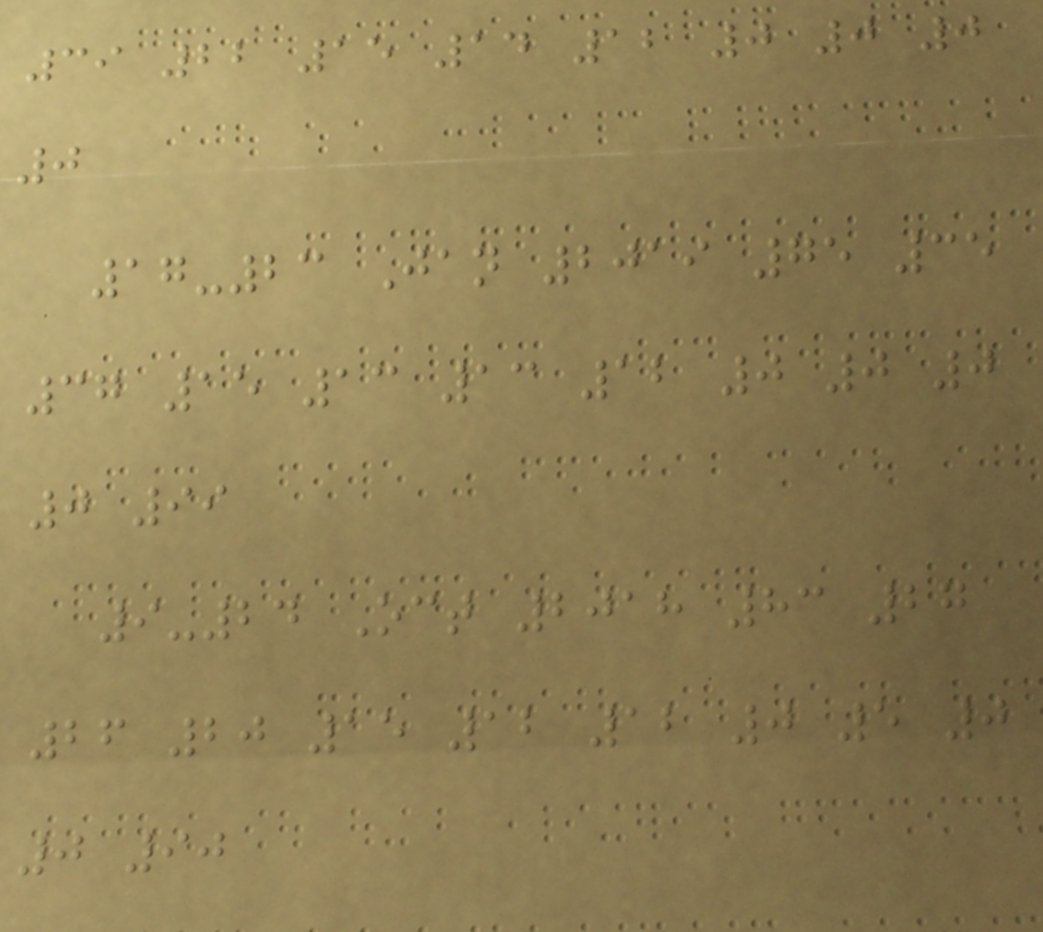39 22 15 14 12 0 0 0
0
17-23 Jan 2019 75 35
37 15 13 13 12 0 0 0
0 99
9-24 Oct 2018 83 27
26 20 15 12 12 0 5 0
0 90
